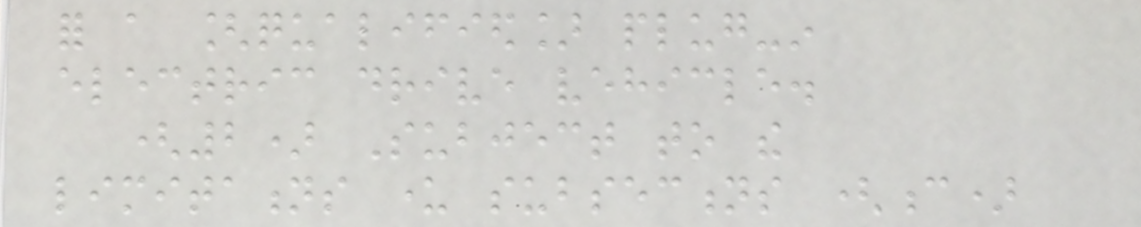for a [qualified] plug-in
electric drive vehicle.
(2) Subject to the
limitations under subsections (c)
